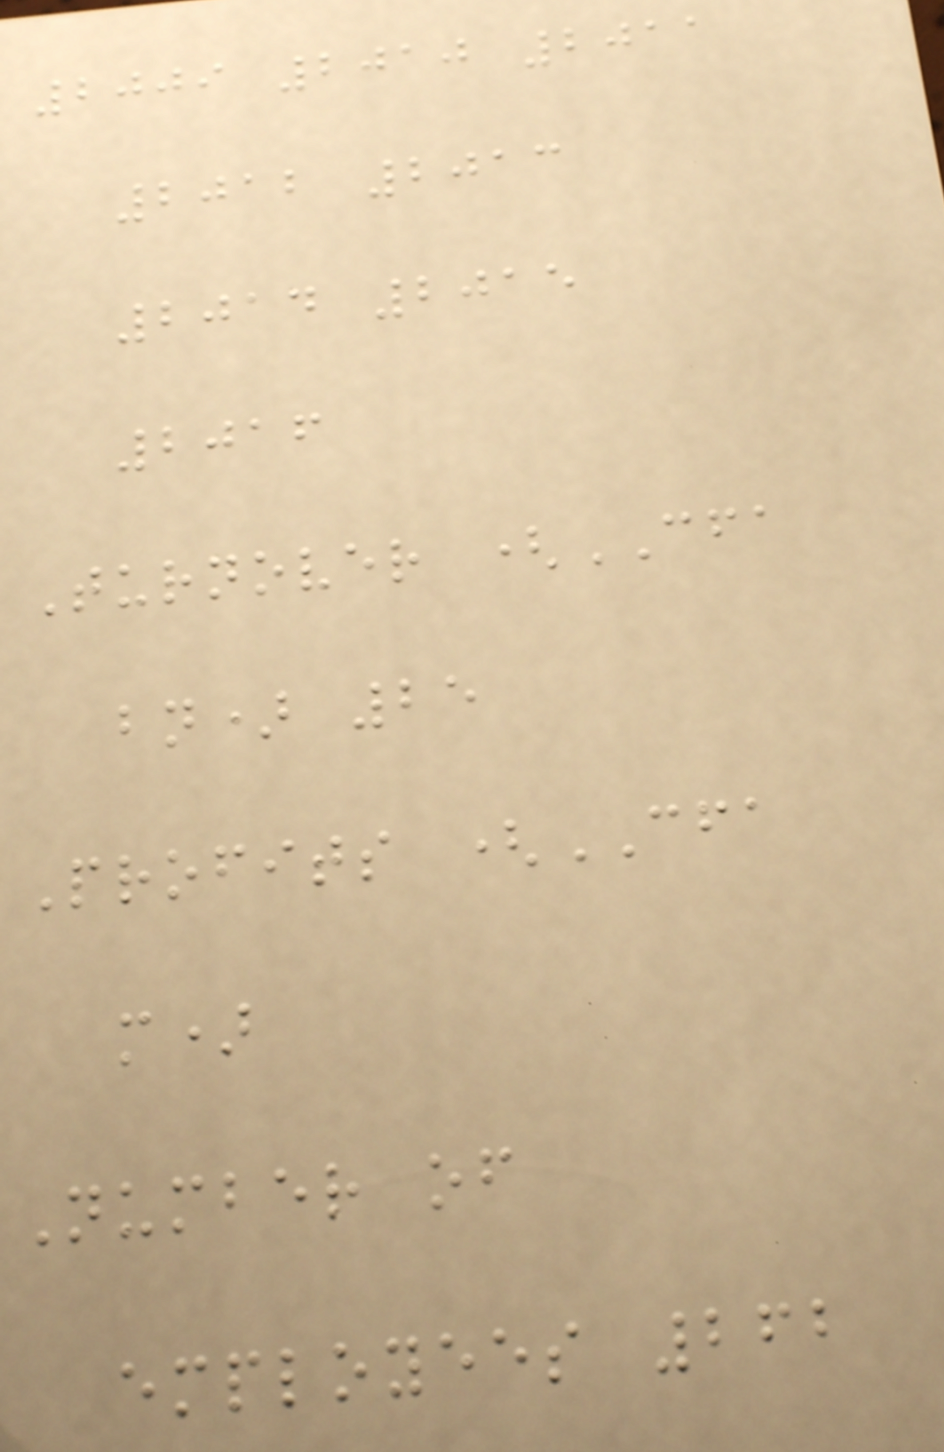2009 2010 2011
2012 2013
2014 2015
2016
Turnover (CFA
bn) 25
Profits (CFA
m)
Number of
employees 262
